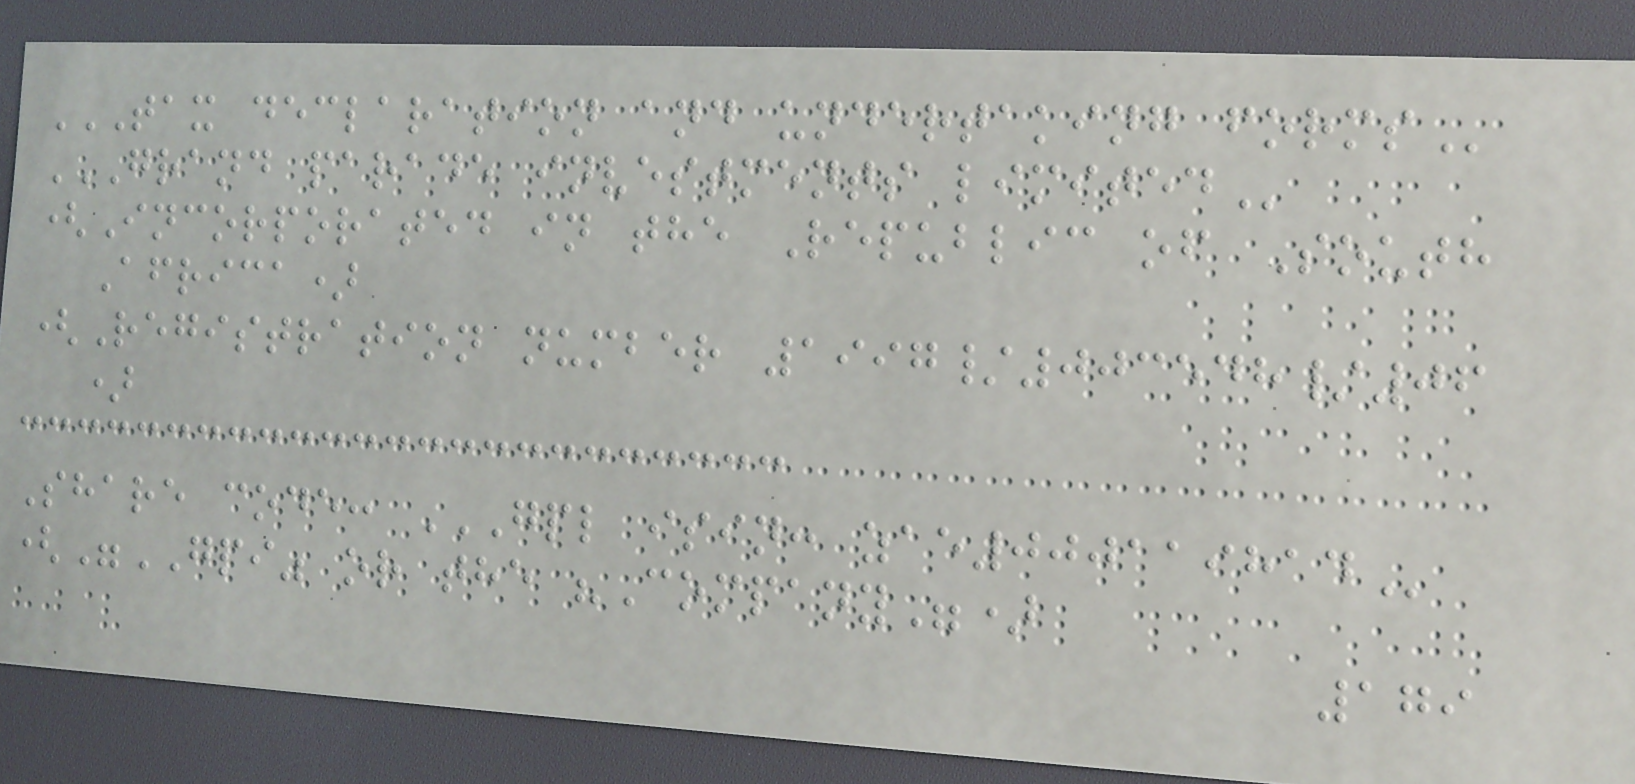TAX DECLARATION AND UNDERTAKING FORMS
GRAND PARADE INVESTMENTS LIMITED
(Incorporated in the Republic of South
Africa)
(Registration number 1997/003548/06
)
Share code: GPL ISIN: ZAE000119814
("GPI" or the "Company")
179
